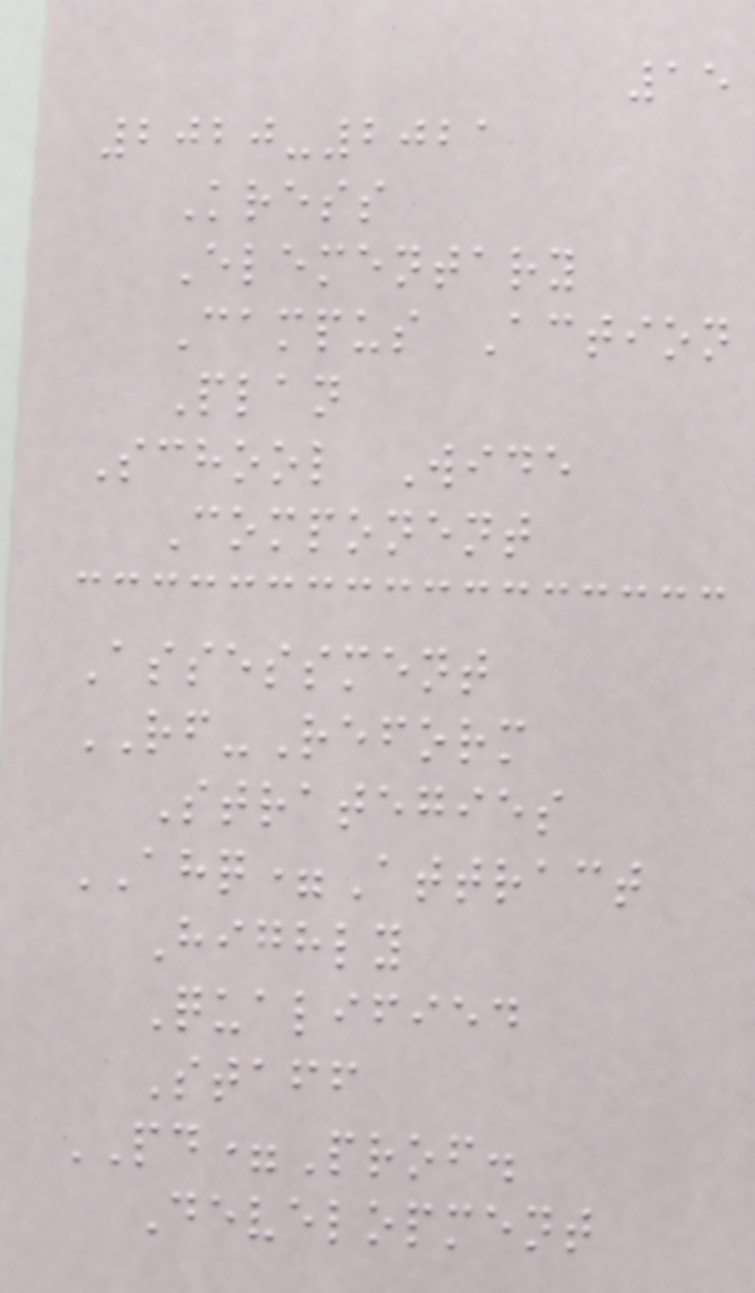15
2020-2021
Kress
Elementary
Campus Action
Plan
School Wide
Component
Assessment
RF-Reform
Strategies
AHQ=Attract
Highly
Qualified
Staff
PD=Prof.
Development
